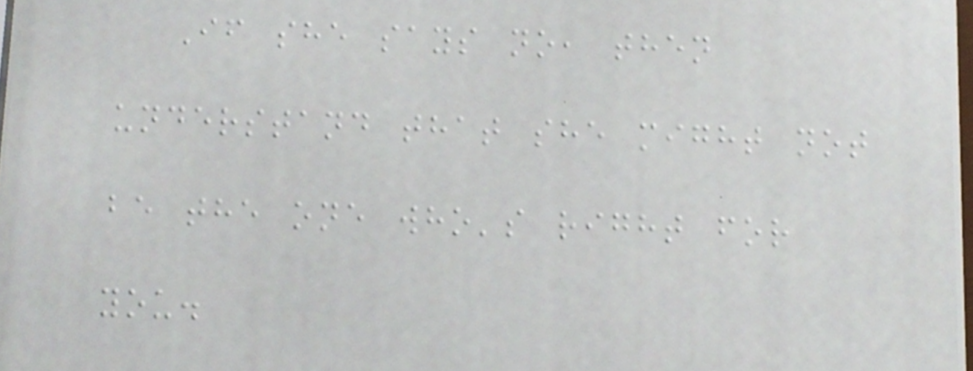If she says no, then
understand that she might not
be the one who's right for
you.
